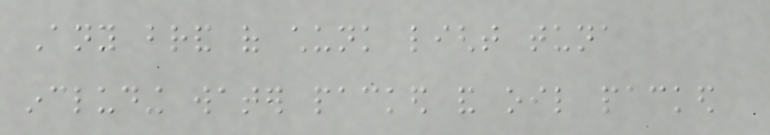Any brand of chunk light tuna
including water packed and oil packed
